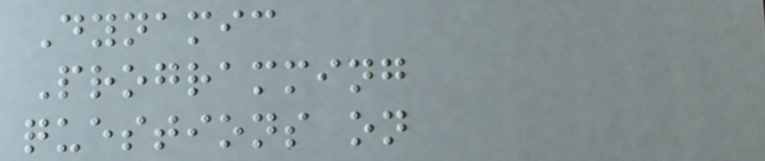Dynamic
Programming
questions on
